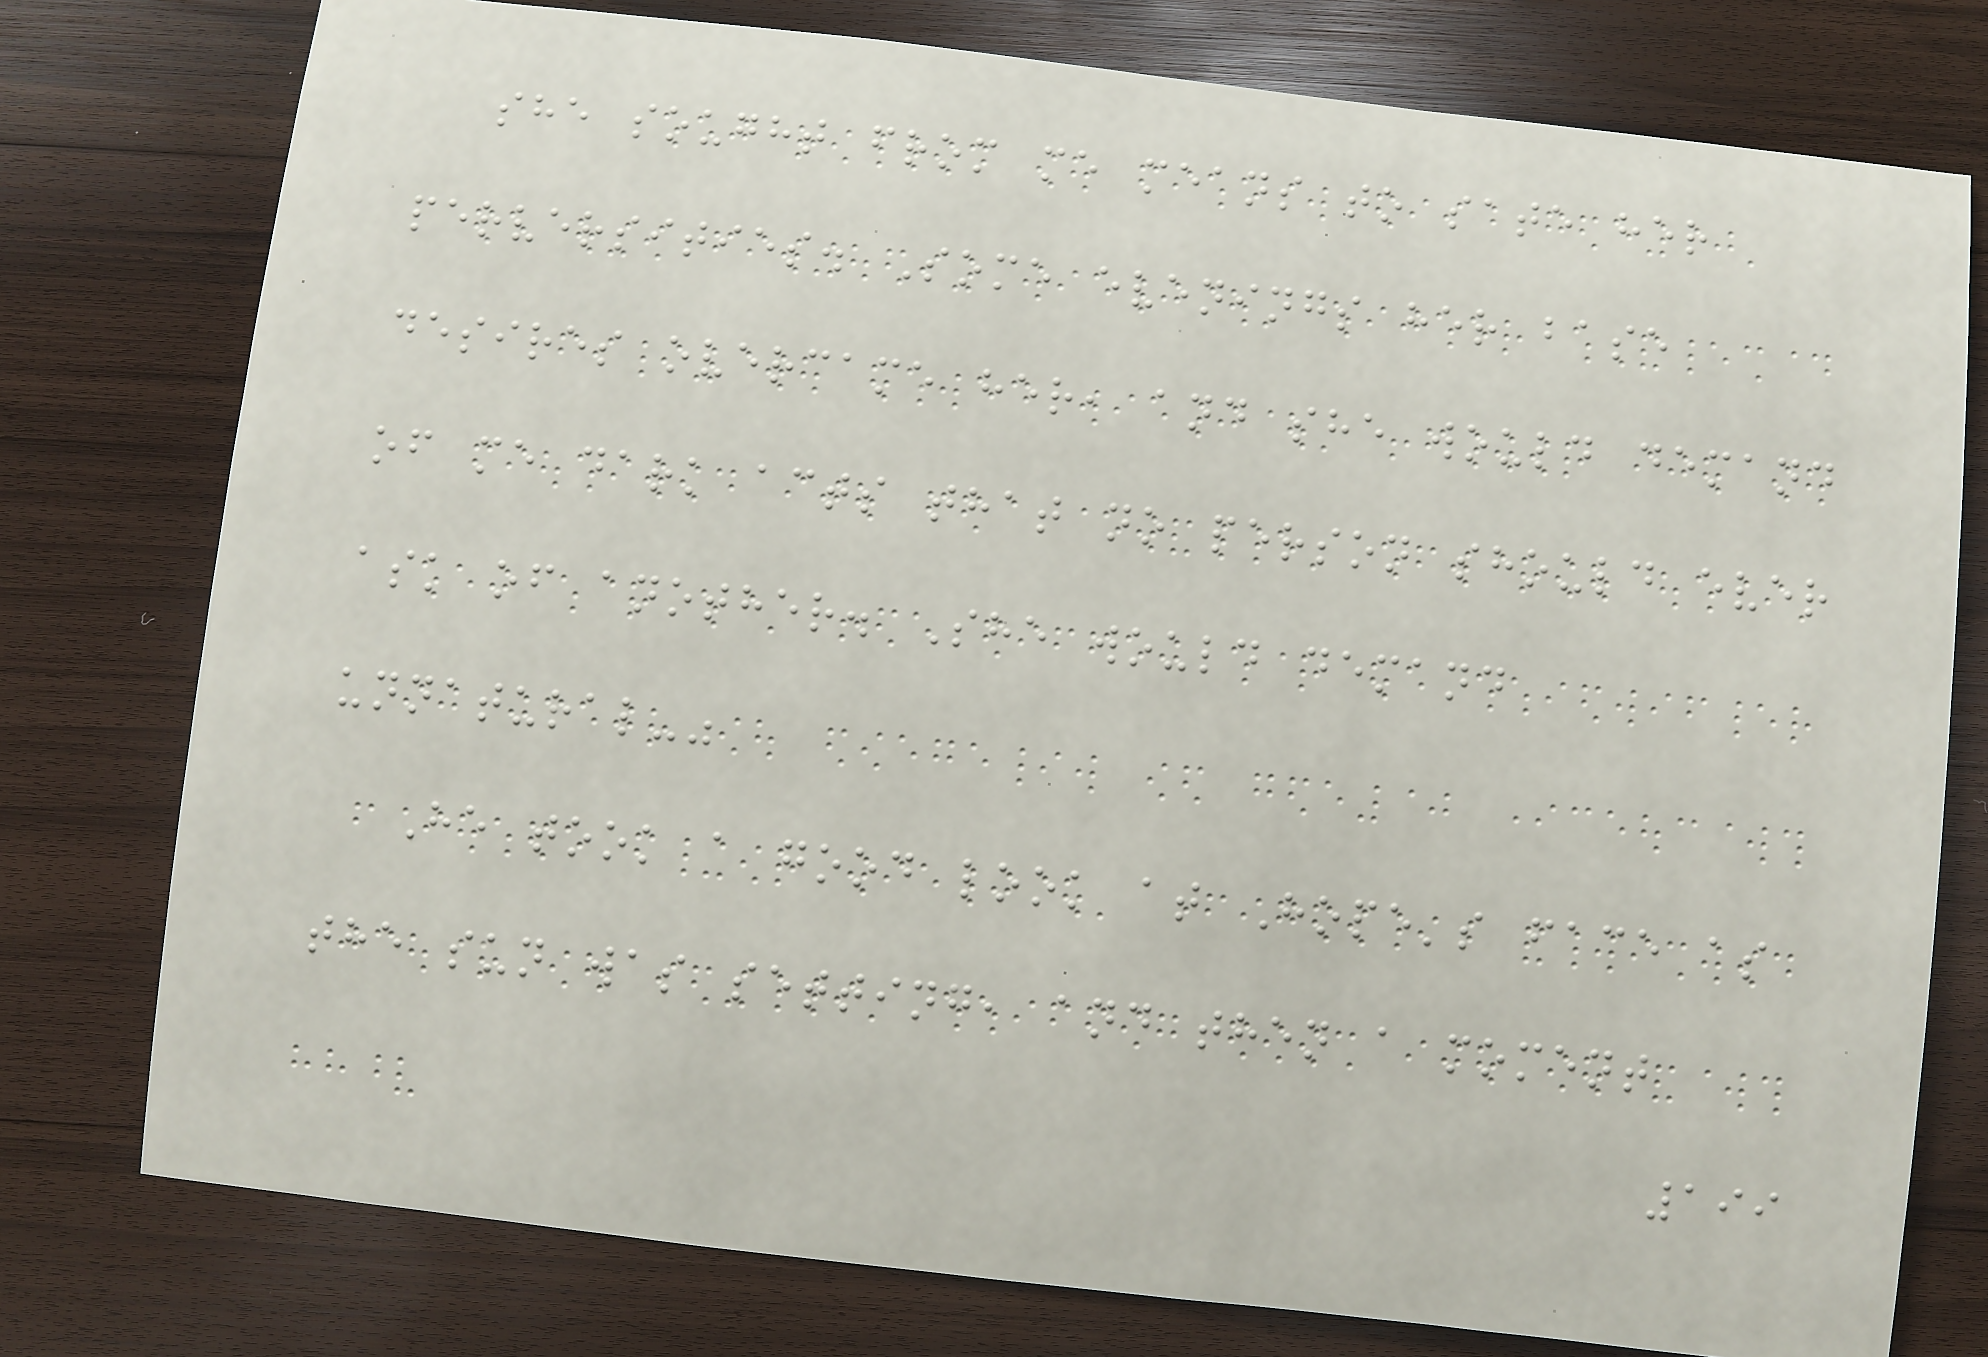she sought from me means to sate her
perversities. Some evenings her base
desires overcame her, and she would demand
of me dark acts that no person should ever
ask of another. She would demand
unnatural-"
He took a good look at Hope's face as
the sun was setting, and then a moment
199
